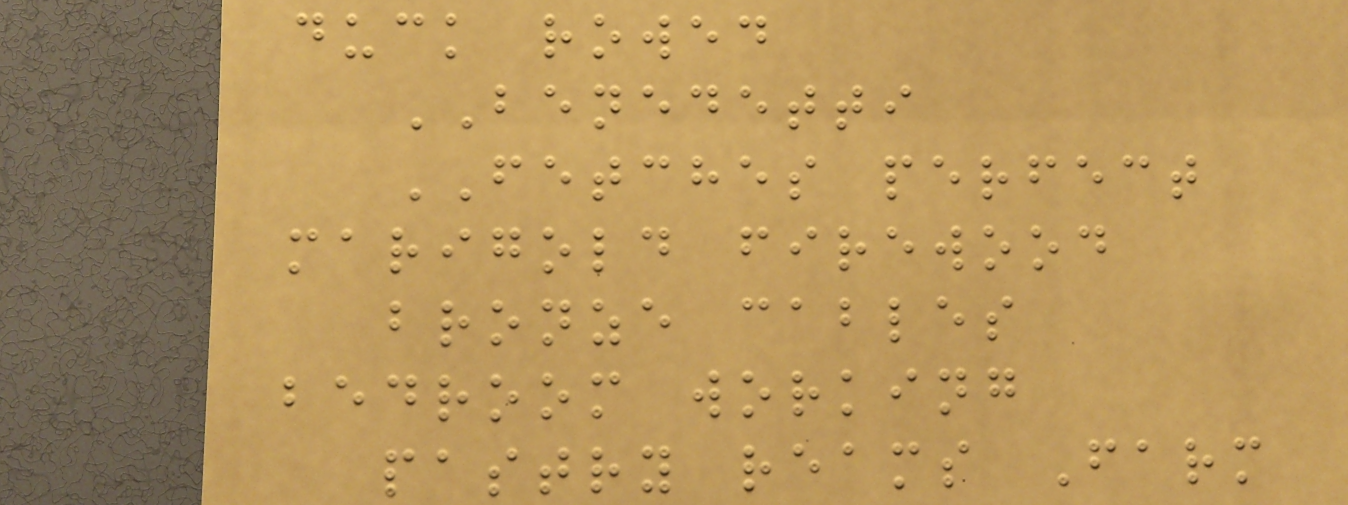duck rowed
BENEDETTI
FETCHES perfect
marigold firewood
bronze cables
bedroom working
pastry reams Farm
